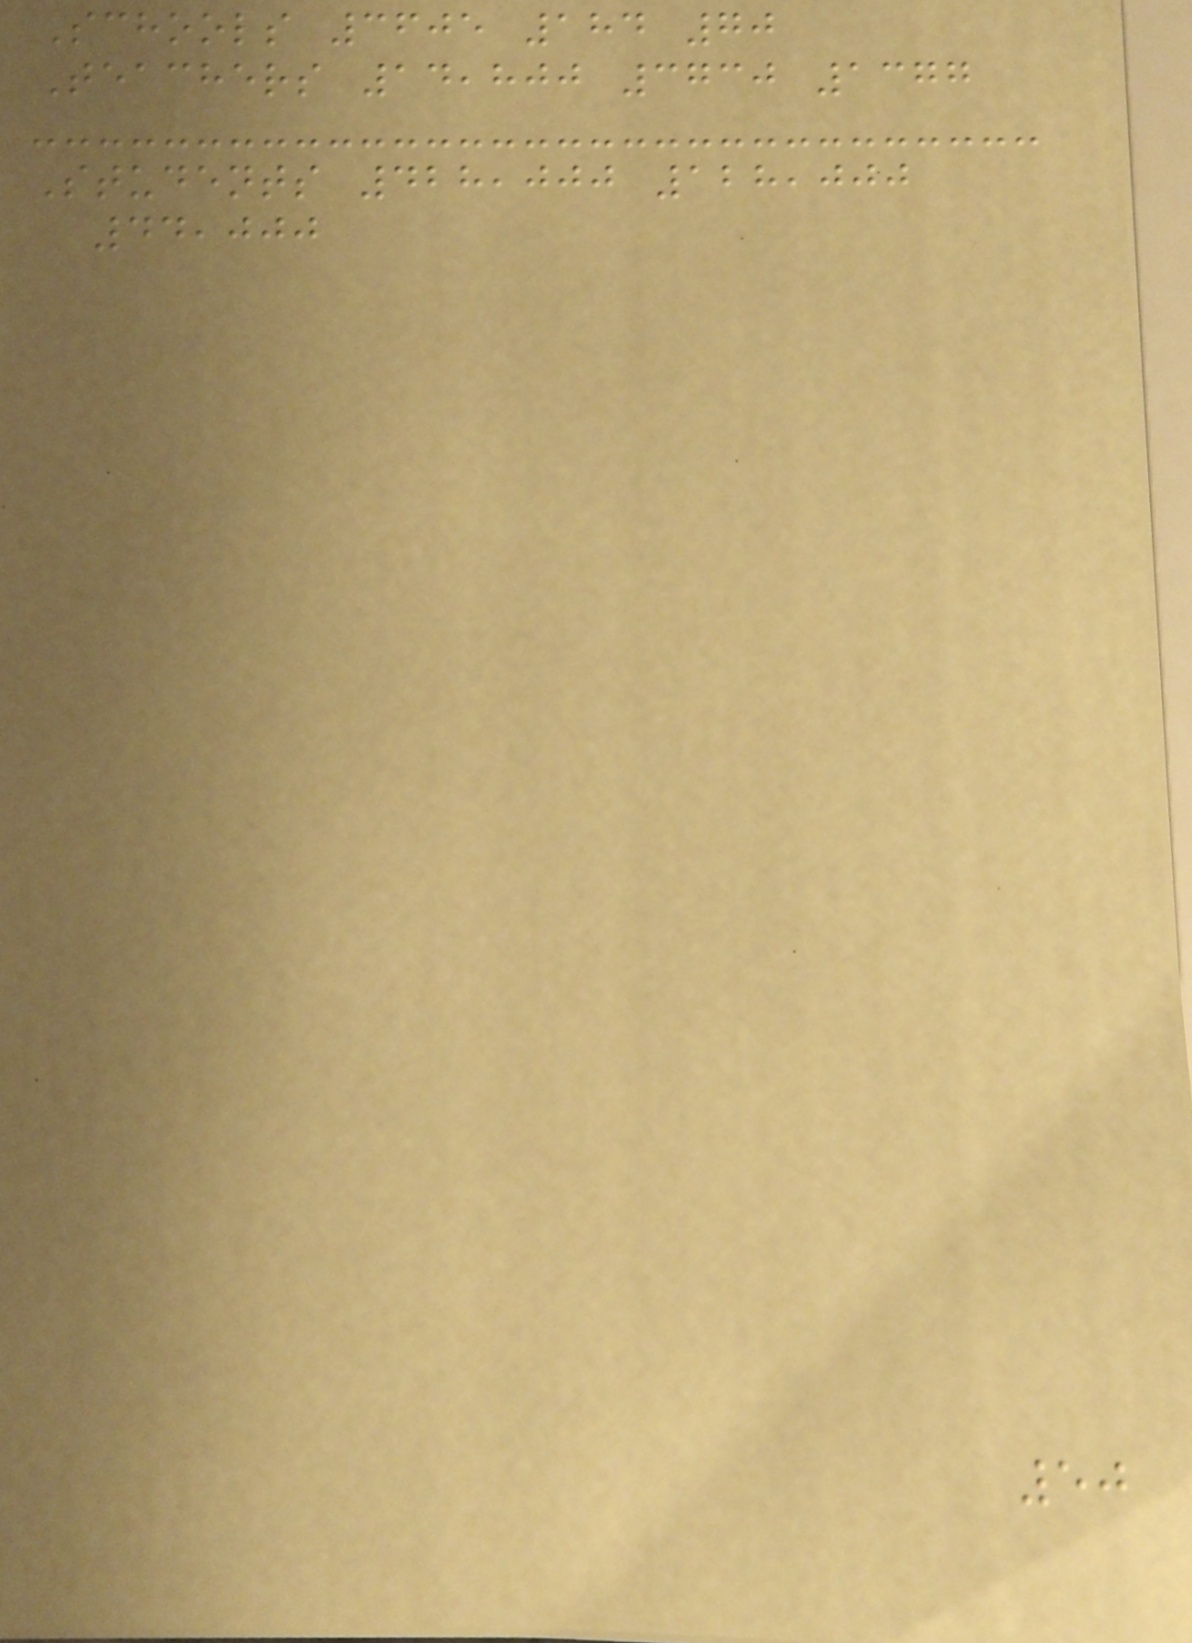Schools 3605 184 70
Teachers 14,800 3730 1377
Students 428,000 128,000
44,000
50
